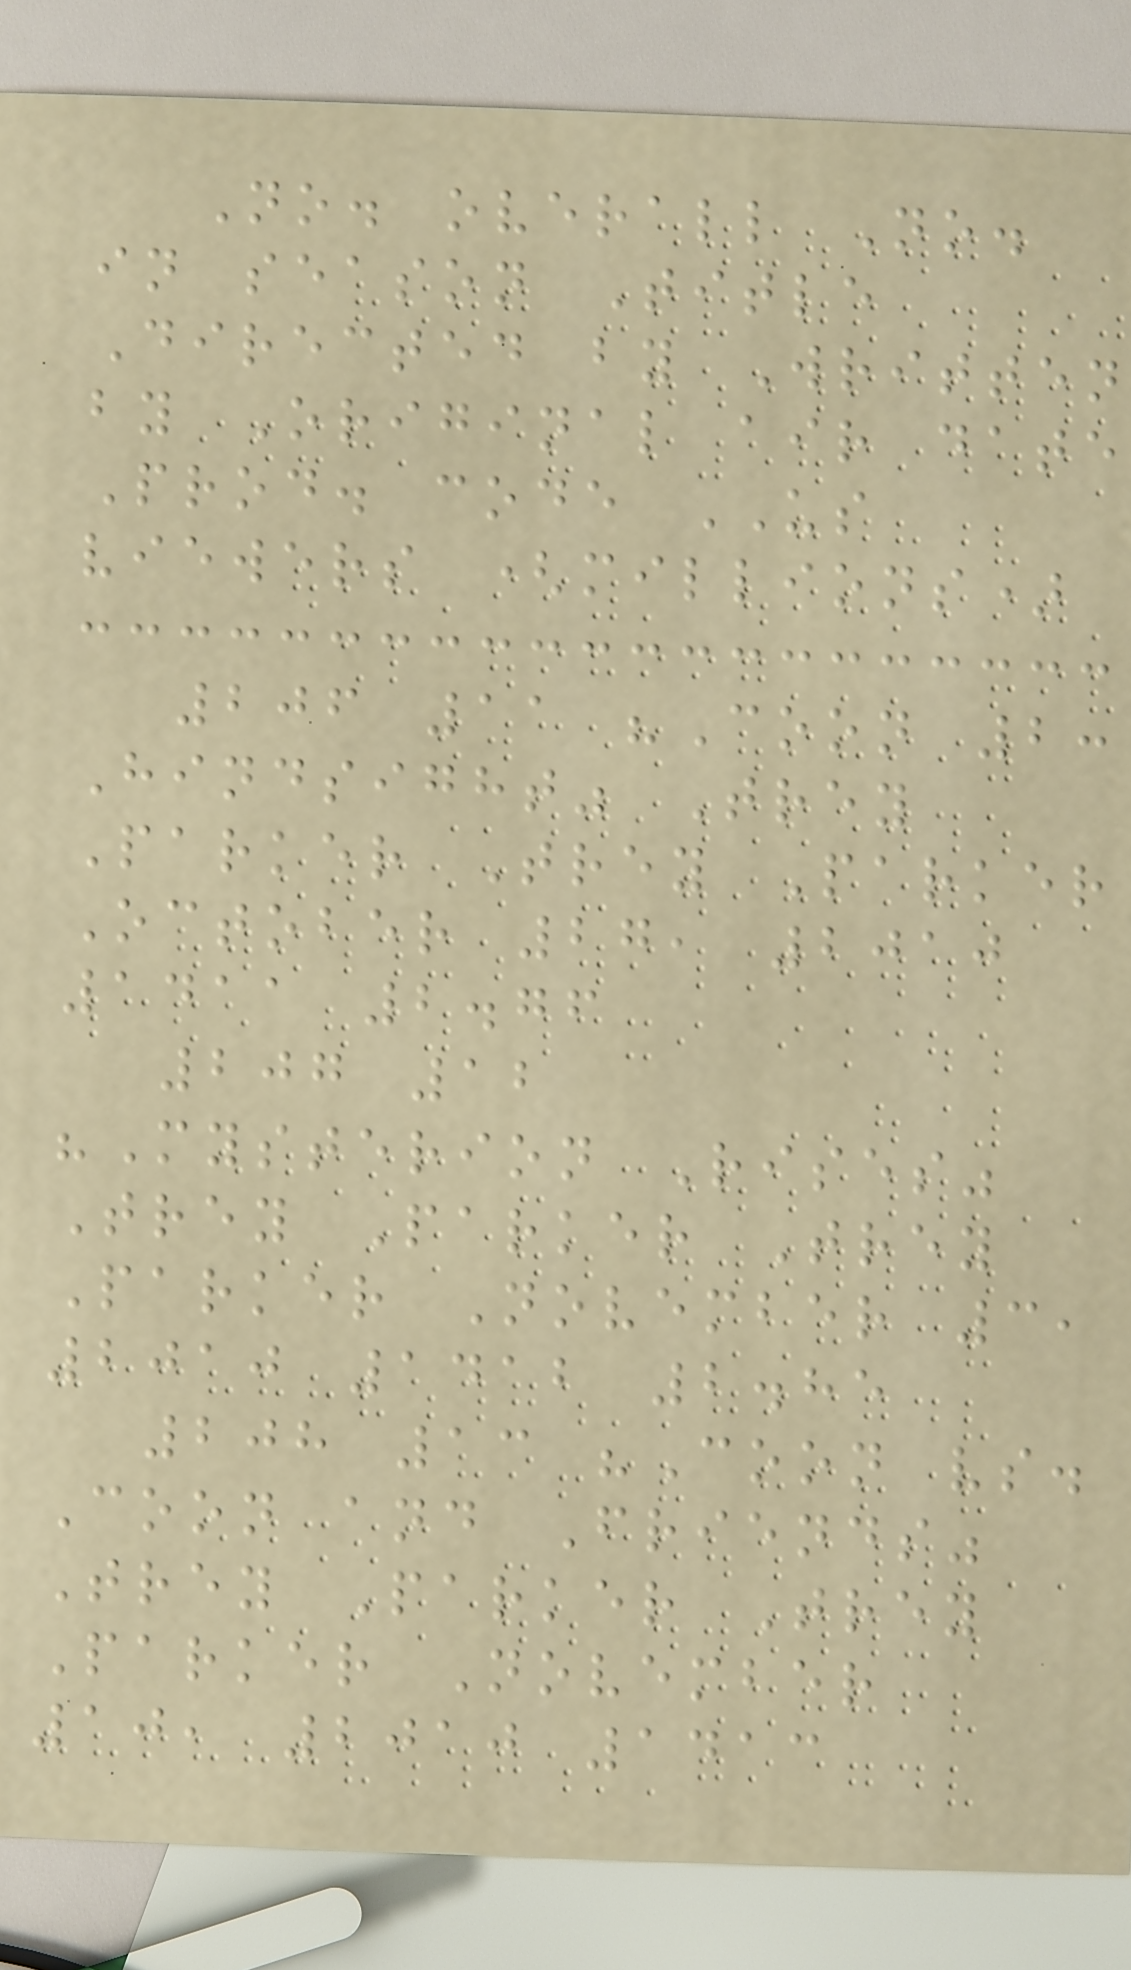No. overall No.
in season Title
Directed by Written
by Original air date
Prod. code US
viewers (millions)
206 11 "Coon 2:
Hindsight" Trey
Parker Trey Parker
October 27, 2010
1411 2.76
207 12
"Mysterion Rises"
Trey Parker Trey
Parker November 3,
2010 1412 2.85
208 13 "Coon vs.
Coon and Friends"
Trey Parker Trey
Parker November
10, 2010 1413
